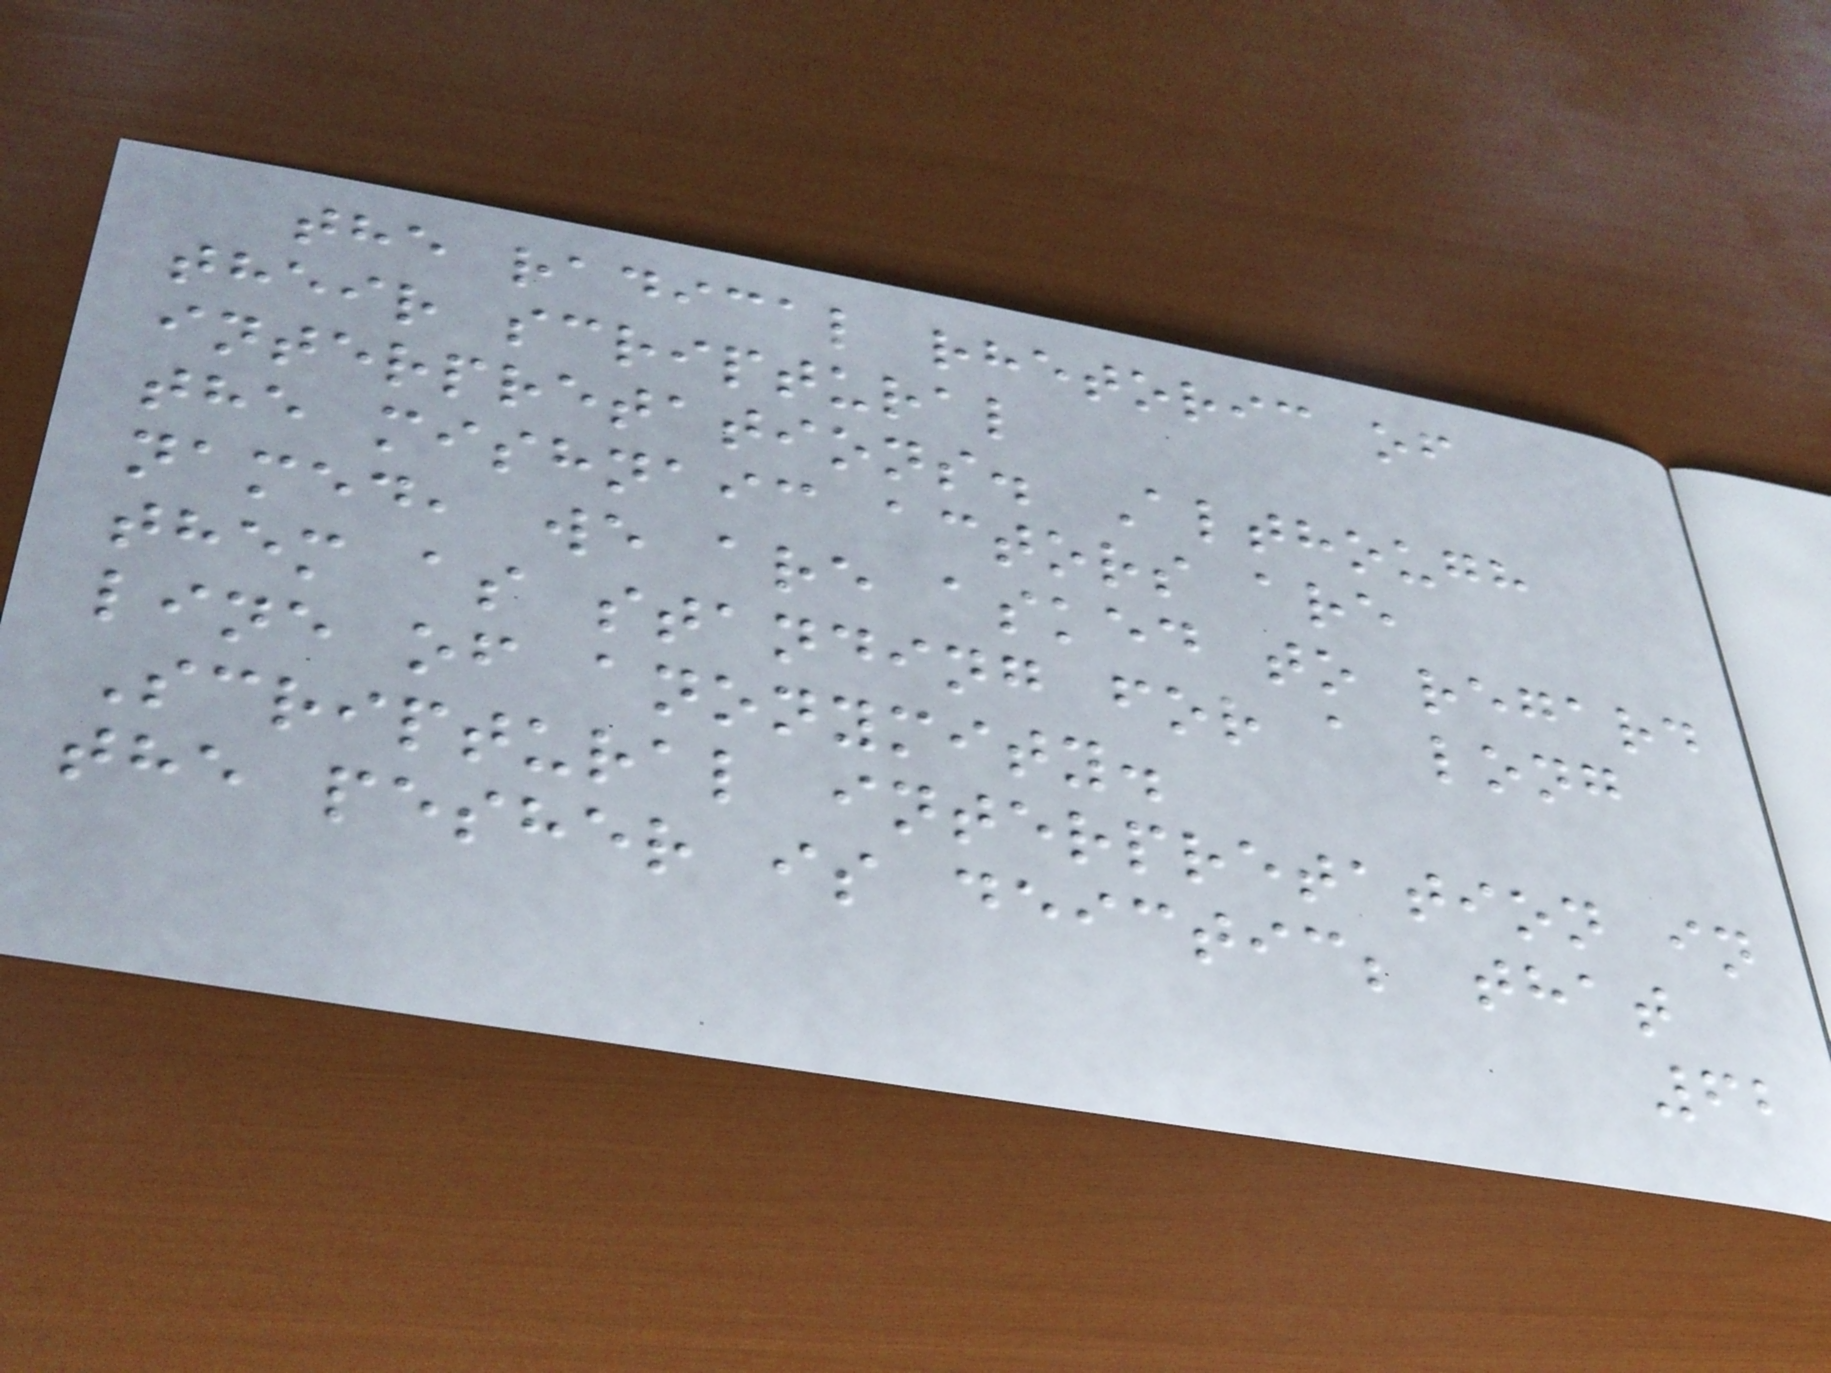the radical rhetoric of
their scriptural
interpretations. Although
the mishnaic actors are
named, we are asked to regard
them as standing for a long
line of anonymity.
Scriptural interpretation in
the pesher is deictic; that
62
